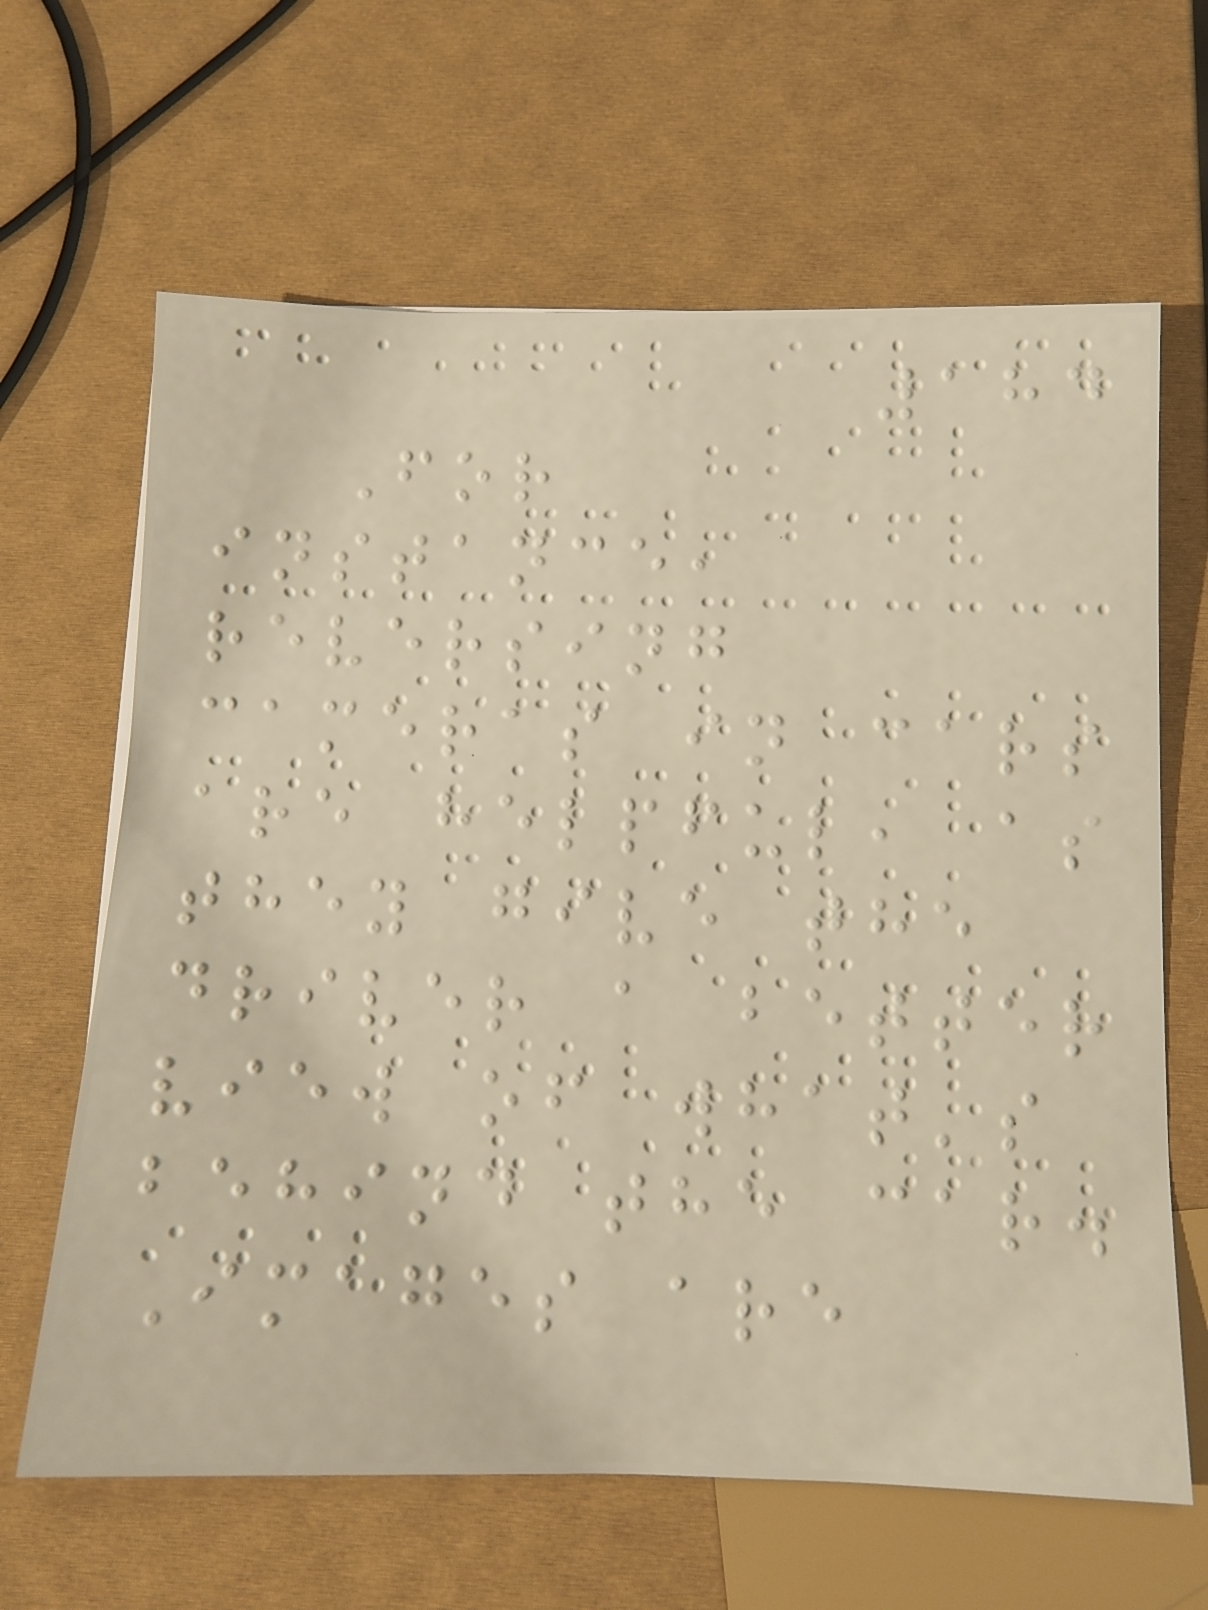184
For
instance,
reversing
cameras in cars
are helpful, as
they give the
driver a better
view of what's
behind the car.
Images are
